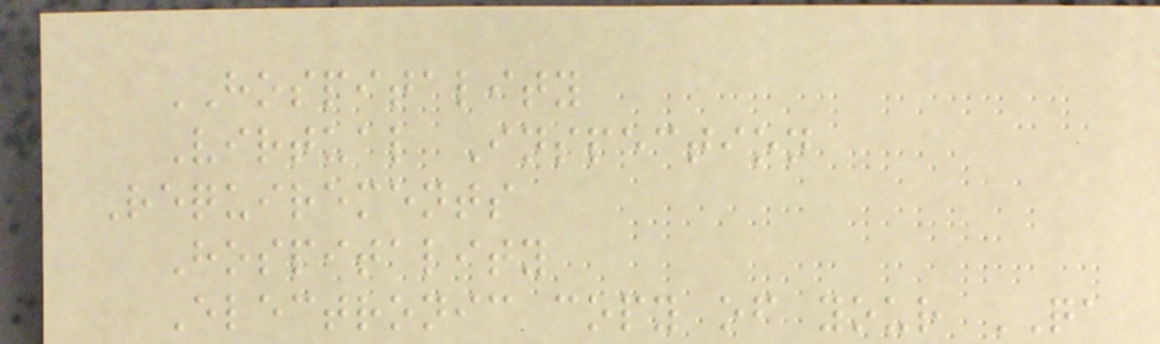HOSPITALITY
Virtual Inspection
Requirements
Hospitality
Electronic copy of your QA
